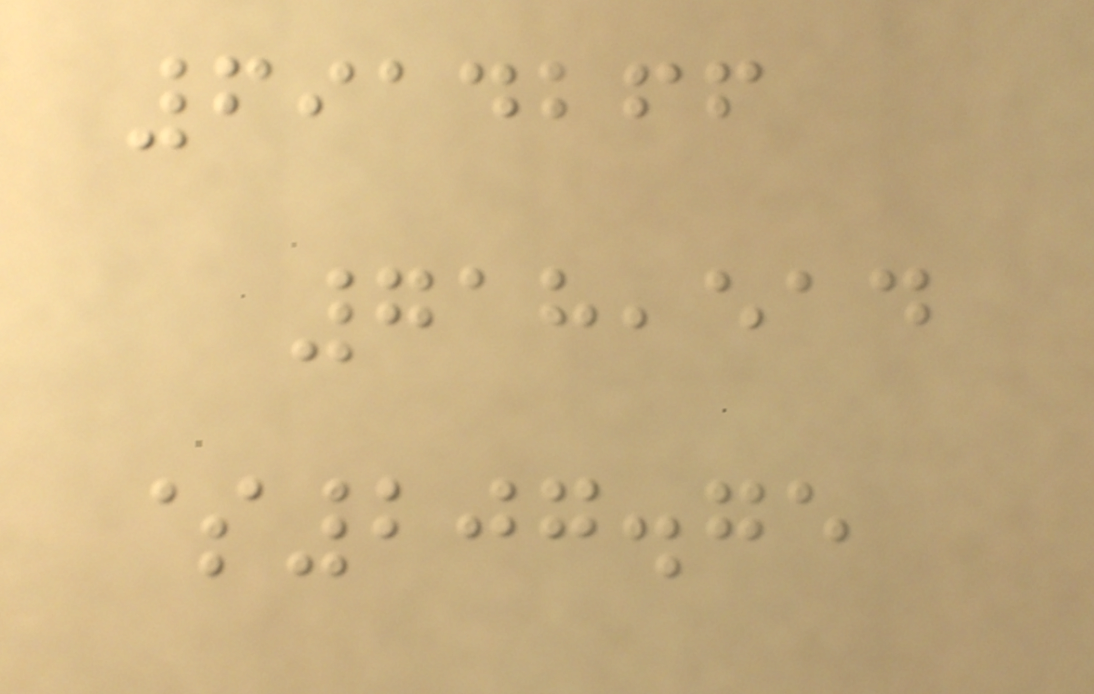6914266
718,514
$207.75
